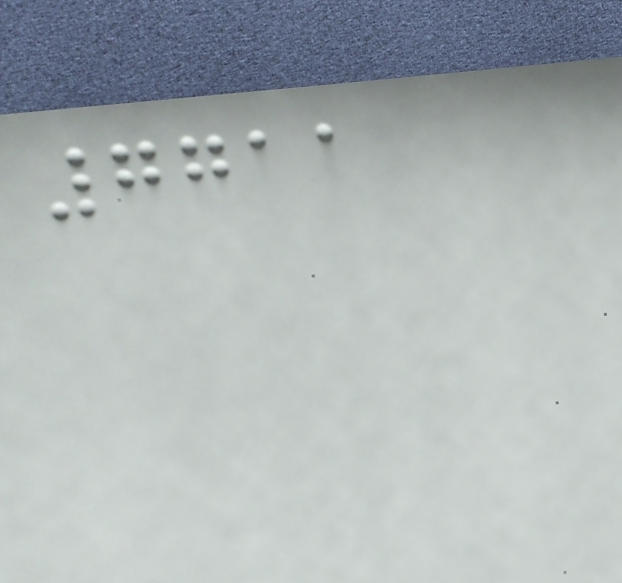7711
